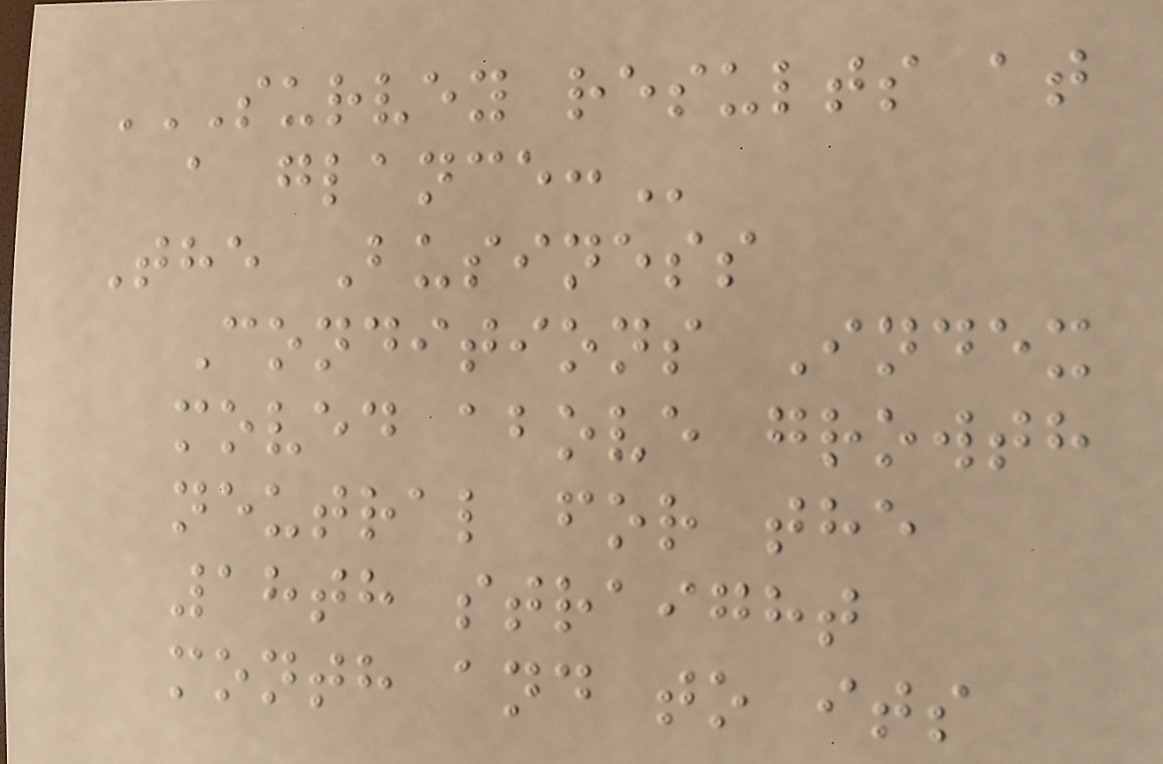SURVEY RESULTS AT
A GLANCE:
The Business
Conditions Index
moved above growth
neutral for the
18th straight
month and to its
